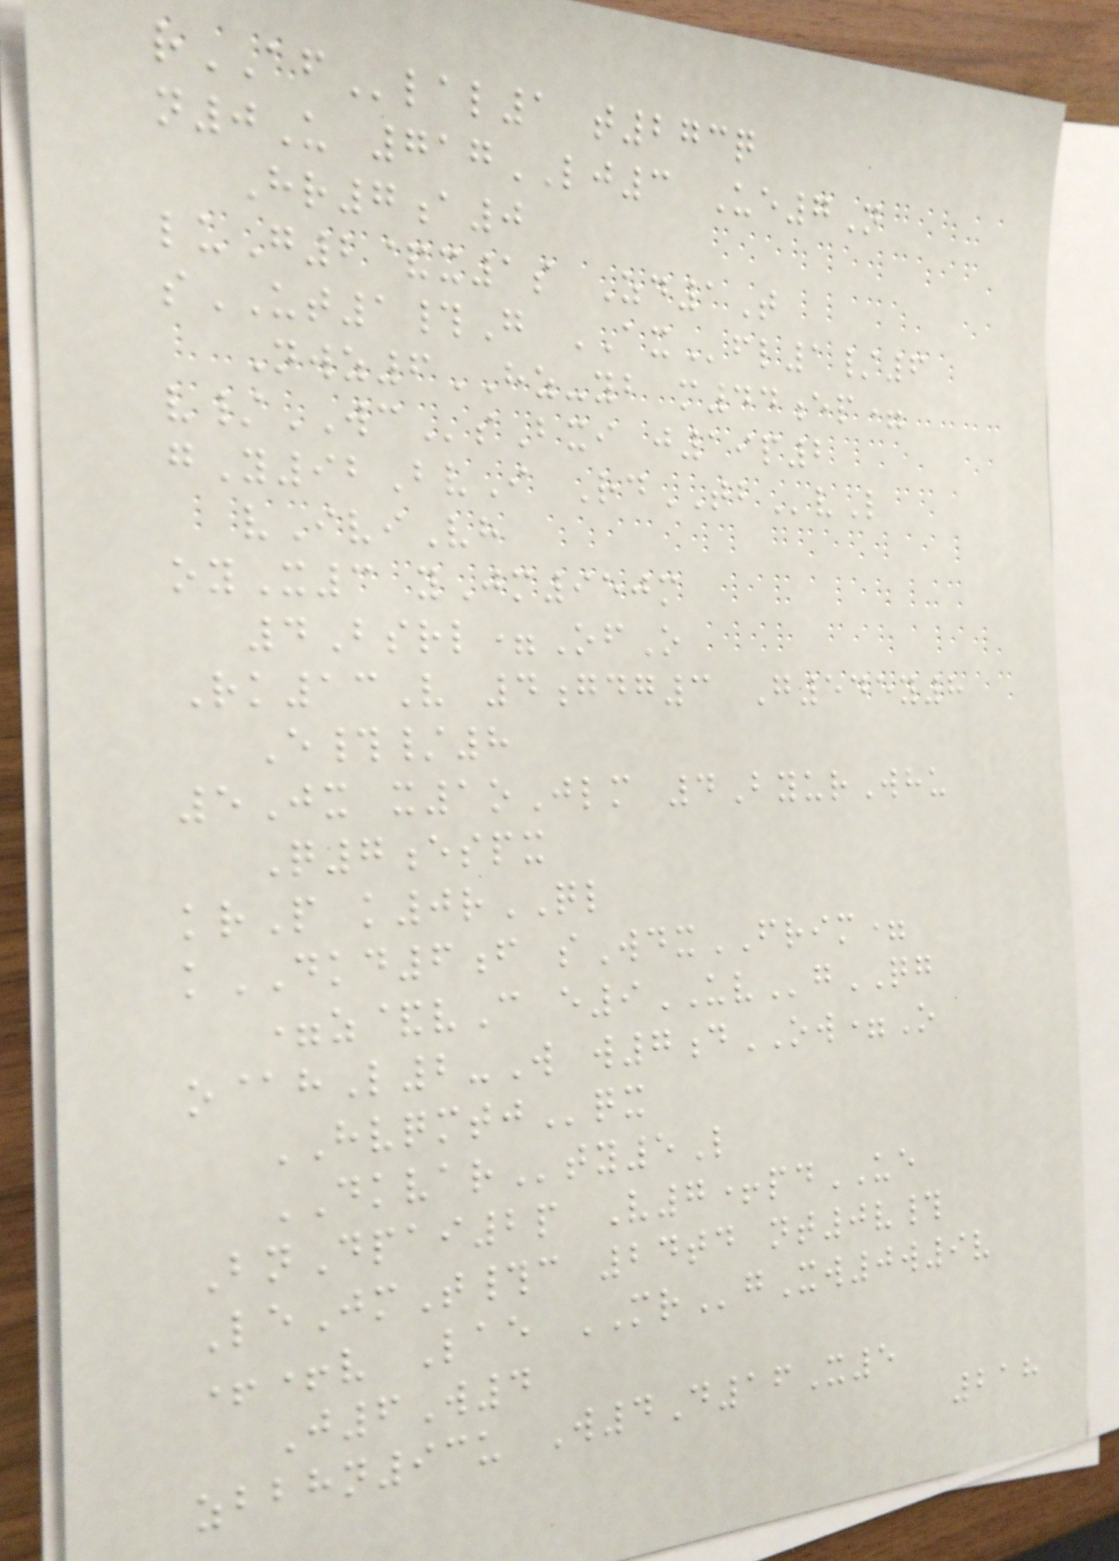rAFlal1 t273q
n0U 717LJ3 Ue7N
Hr7a0
luG2&x1s Zd1T
sUT1#G AXfl1/6
Nwz6HZ-yb m44ep=
v/WCsBxi j19p2
gY92BvI RdTBvL
vIviVh
oyX3 yJm950m
4Bsrl=OfO
Rk13V 4gdg3 G545y8
E#/8
5Jx x1oJlm 4ByurWhu
Q7espx
krP k0rQL
kDKD6f sWdxFRIM=
=z&vC e9UVgQG
o@hL2-W w7dOW=O
HVQMTJqx
DKVARty5L
BnDpai2p V7+pdUE
LeJmT#c 24td nt0v#
++v Lae MRgXw0w9v
J6W4
zbbhn93u W4D16X5
218
